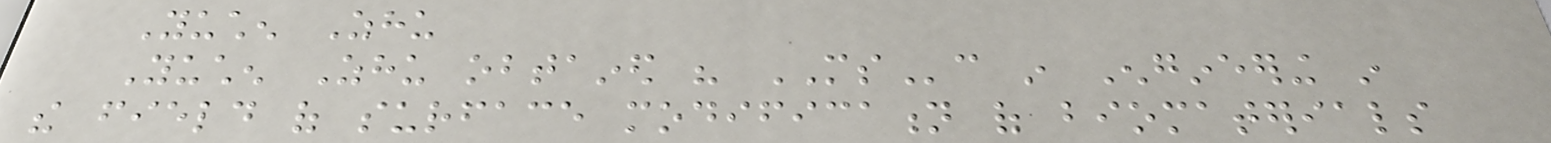Yuchen Zhu
Yuchen Zhu obtained his MSc in Engineering in
the field of surface modification of biomaterials
